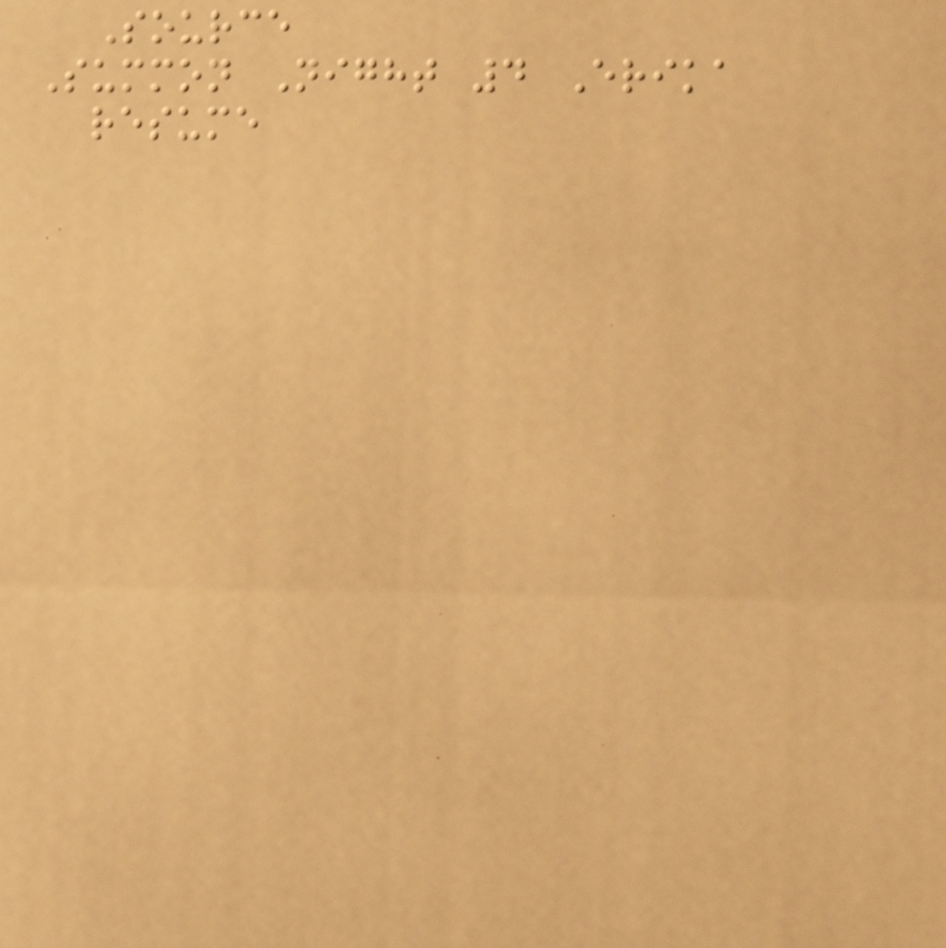Source
Summon Night 4 Erika
resume
